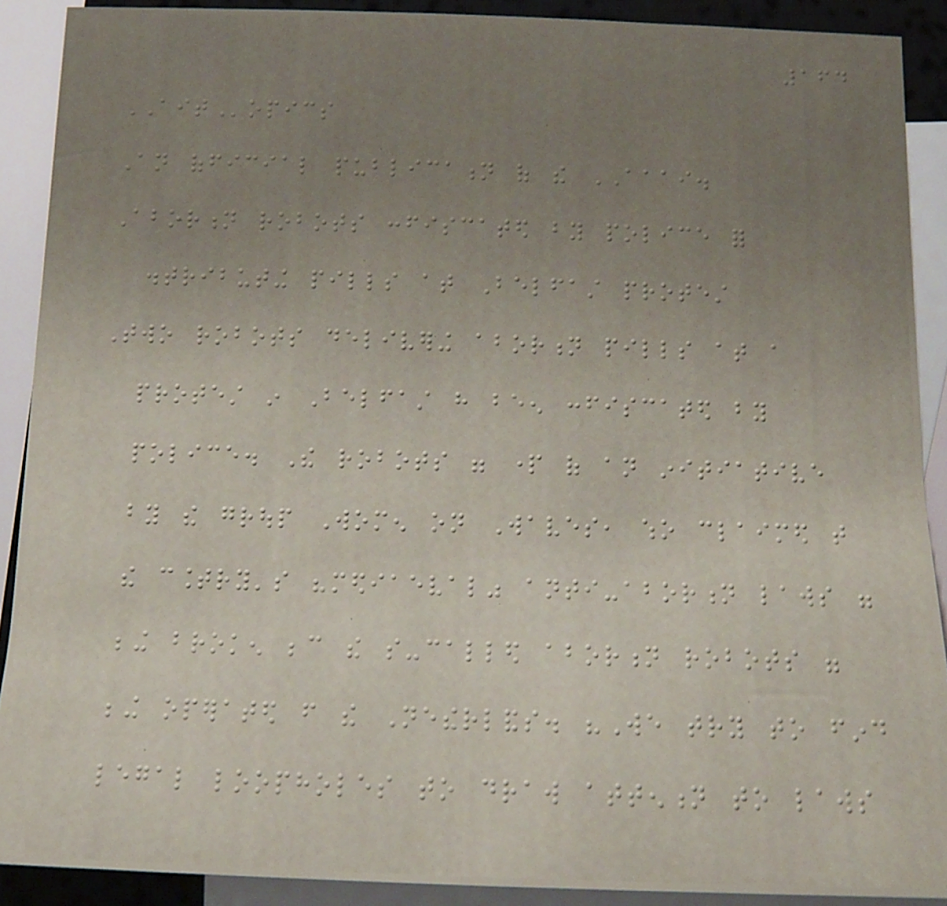164
AITopics
An official publication of the AAAI.
Abortion robots confiscated by police for
distributing pills at Belfast protest
Two robots delivering abortion pills at a
protest in Belfast have been confiscated by
police. The robots were part of an initiative
by the group Women on Waves, who claimed that
the country's "mediaeval" anti-abortion laws were
being broken because the so-called abortion robots were
being operated from the Netherlands. "We try to find
legal loopholes to draw attention to laws
